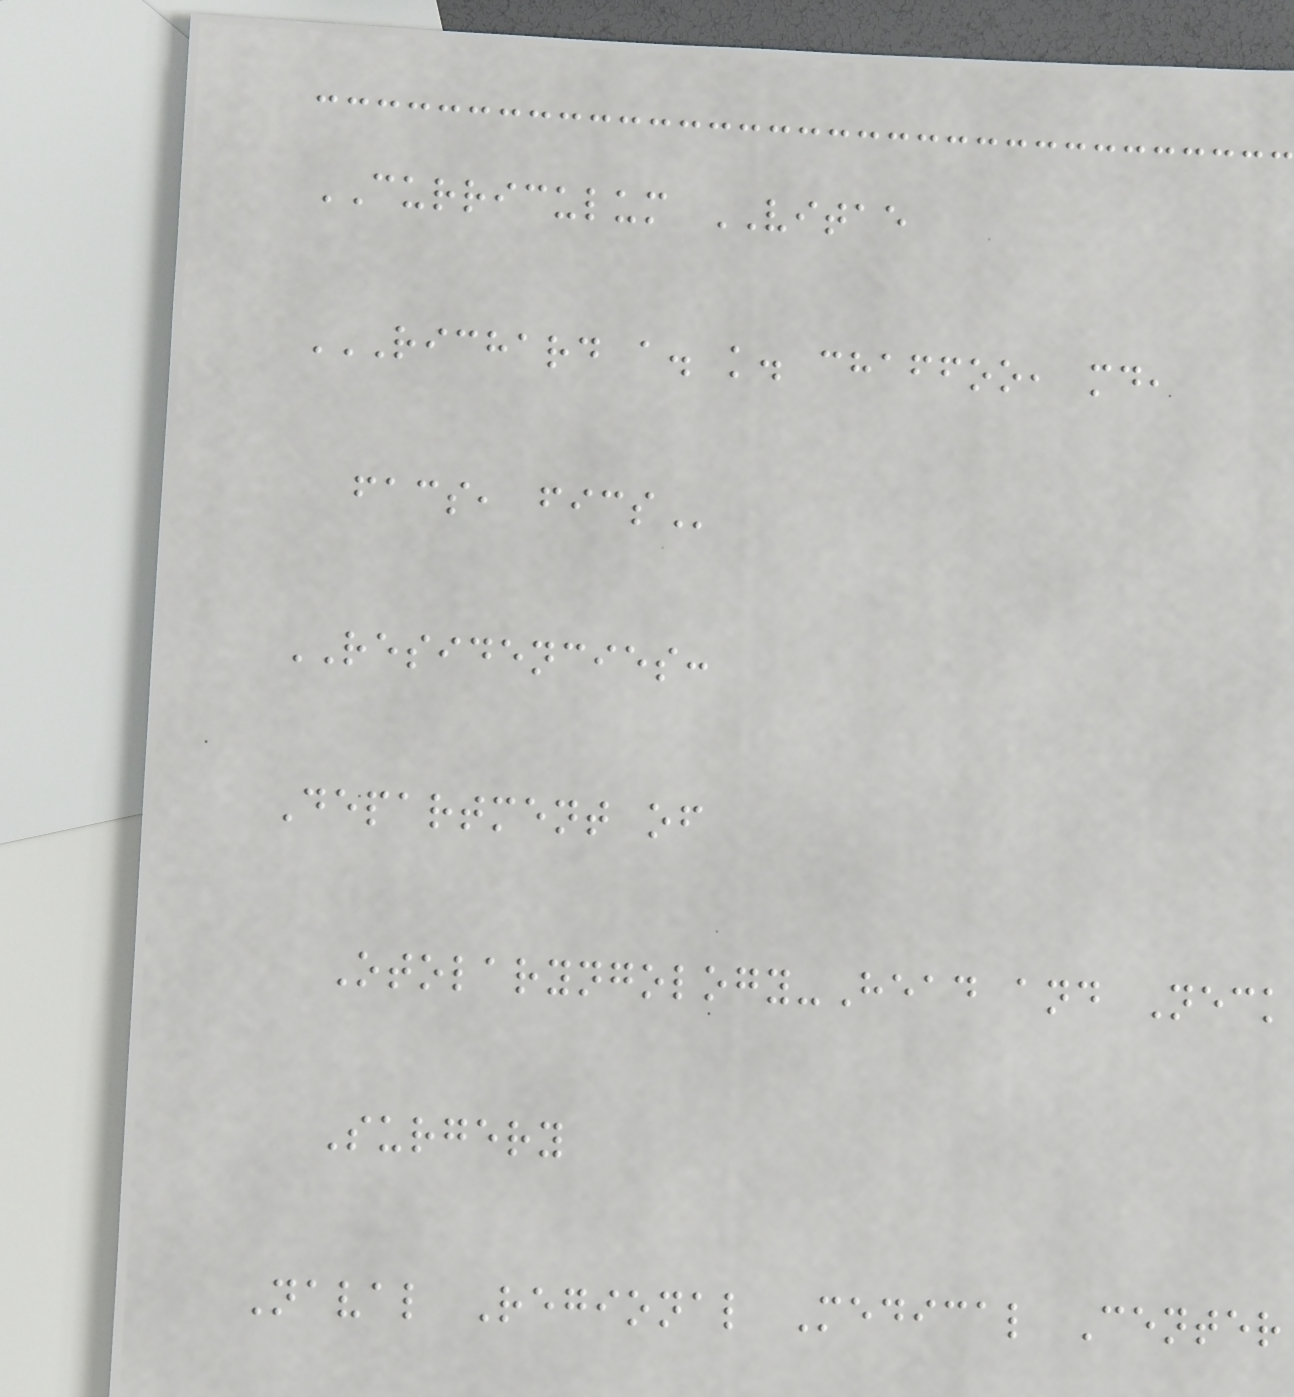CURRICULUM VITAE
RICHARD A. K. CHAFFOO, MD,
FACS, FICS
RESIDENCIES:
Department of
Otolaryngology-Head and Neck
Surgery
Naval Regional Medical Center
